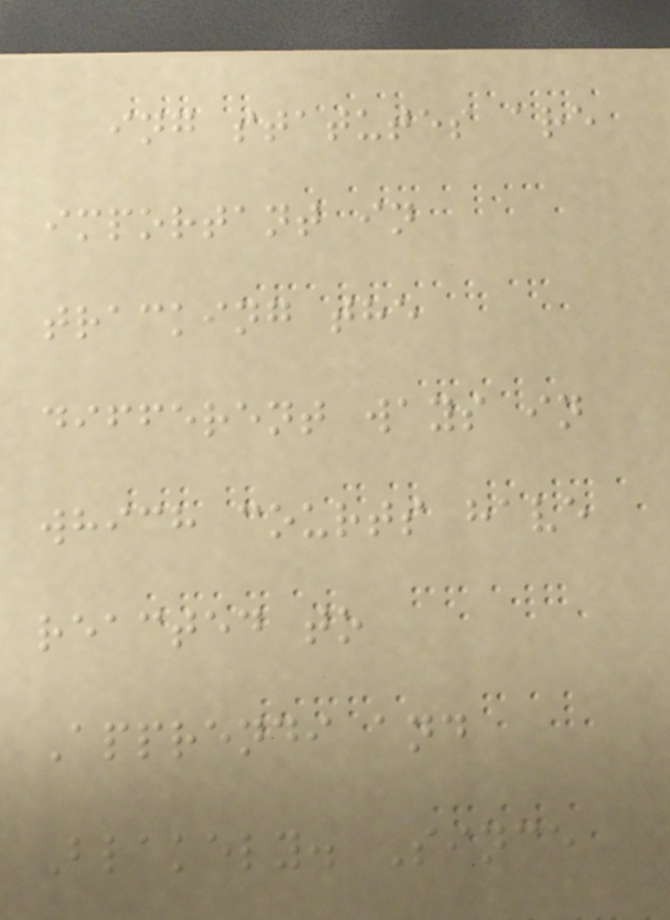ing statutes are
important in
tracking the
different ways in
which courts have
reacted to
Apprendi and
Blakely. Since
